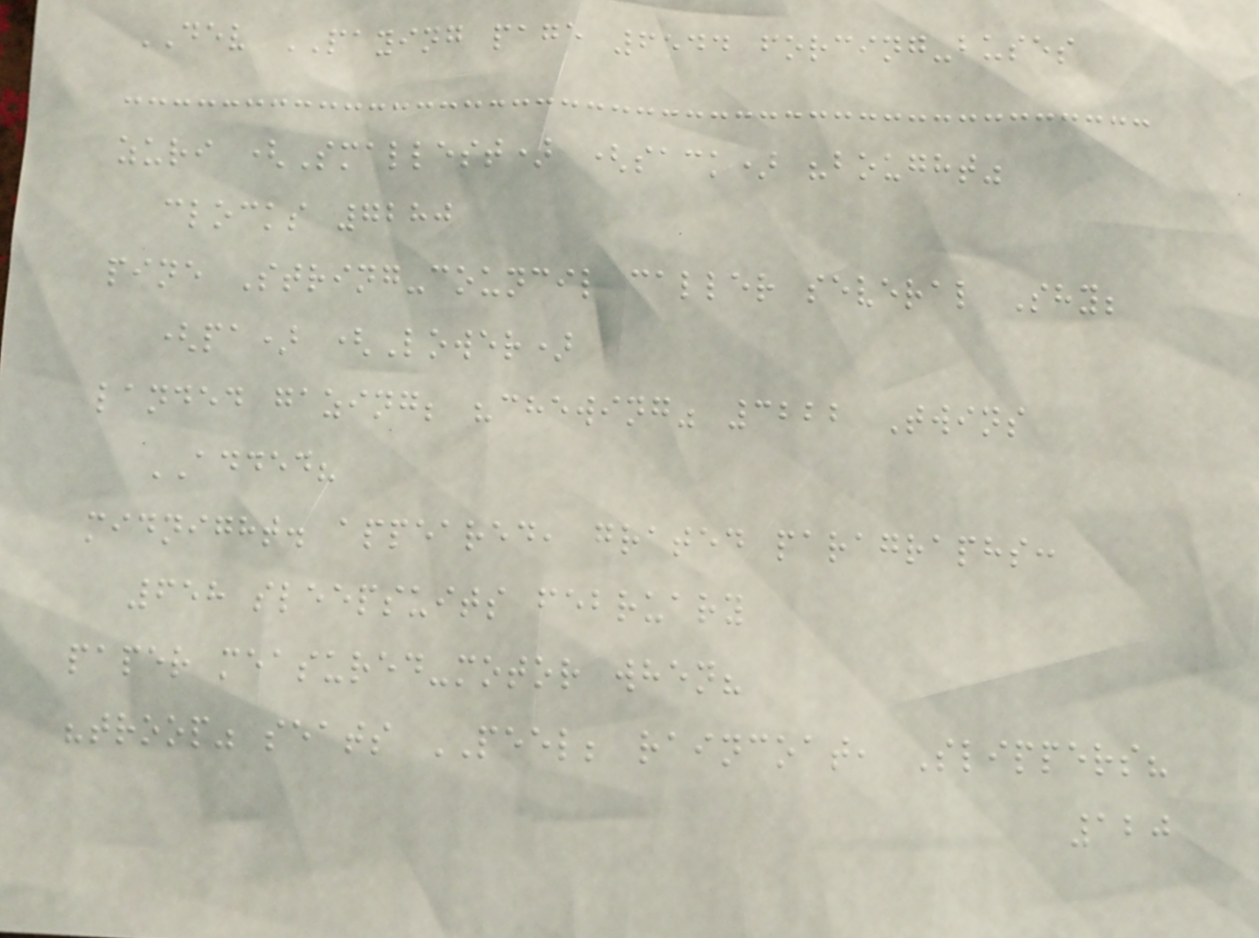DEV PAYING page 6544 forcing-buses
zuri (Smallest) (sack) "bought"
clocks 7280
pine String-council caller several Shy;
(pa) (Lower)
landed gazing; "chewing" 3222 Twins
ADDED?
midnight. appeared, grated paragraphs:
658 sleepsuits february
paper measured-motor when?
"troop" seats PEEL; raincoat, Slippers?
120
